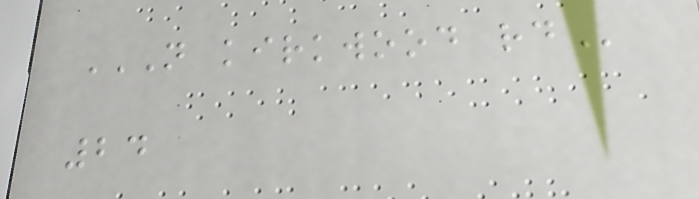N KIRKWOOD RD
24
